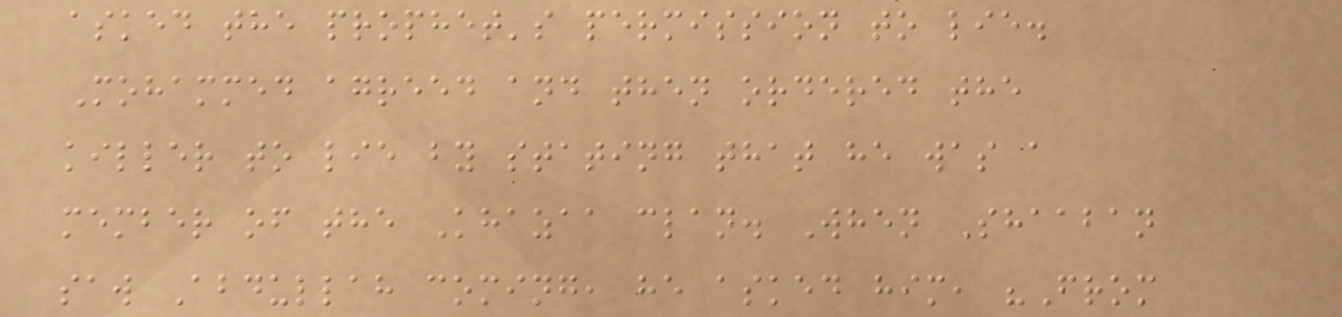asked the prophet's permission to lie.
Mohammed agreed and then ordered the
killer to lie by stating that he was a
member of the Khazaa clan. When Shaaban
saw Abdullah coming, he asked him, "From
